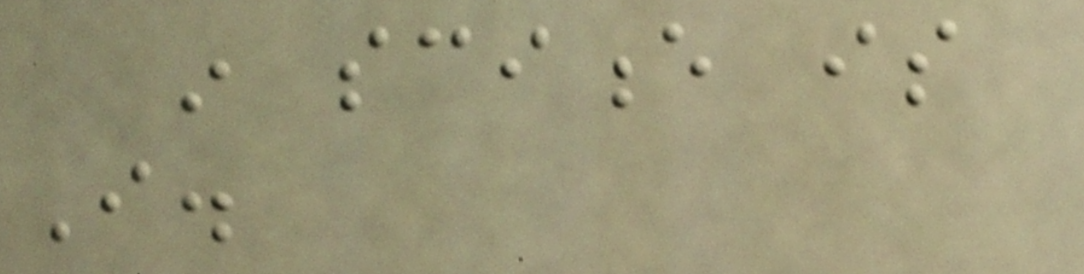in science is
I.
